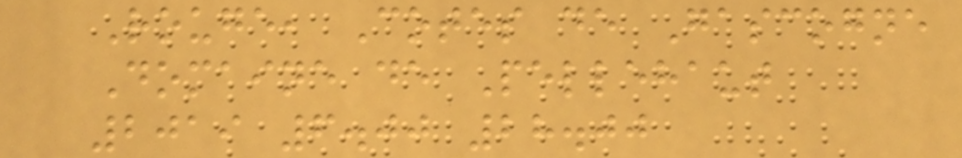Rouge, Cotes de Gascogne
Domaine de Pellehaut
2019 6.00 28.00
